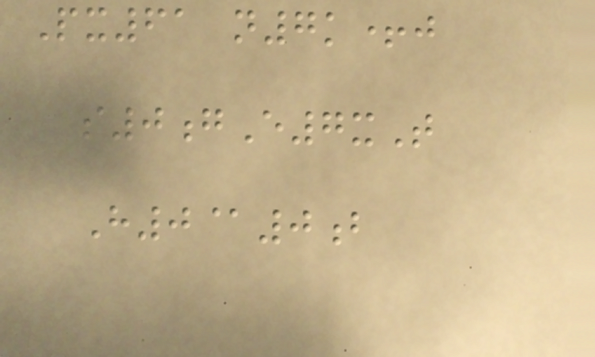Px61 n7k+j
s0gE7xT
H0@0b
